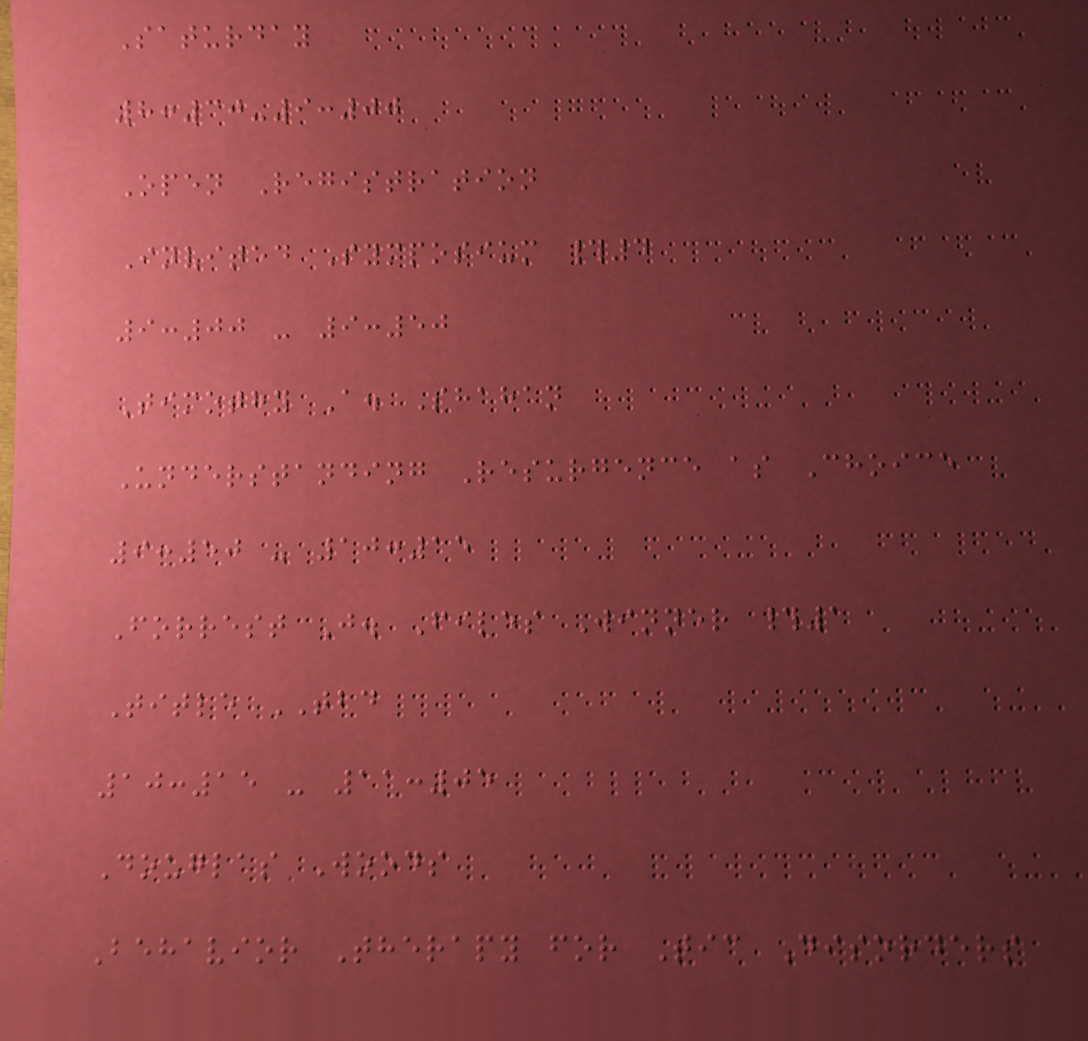Saturday
8:30-9:00
Open Registration
Invited Symposium #4
9:00 - 9:50
Timothy A. Shahan
Understanding Resurgence as Choice
9:50 - 10:15
Forrest J. Files Winner #1
Title TBD
10:15 - 11:05
Douglas Woods
Behavior Therapy for Tic Disorders
